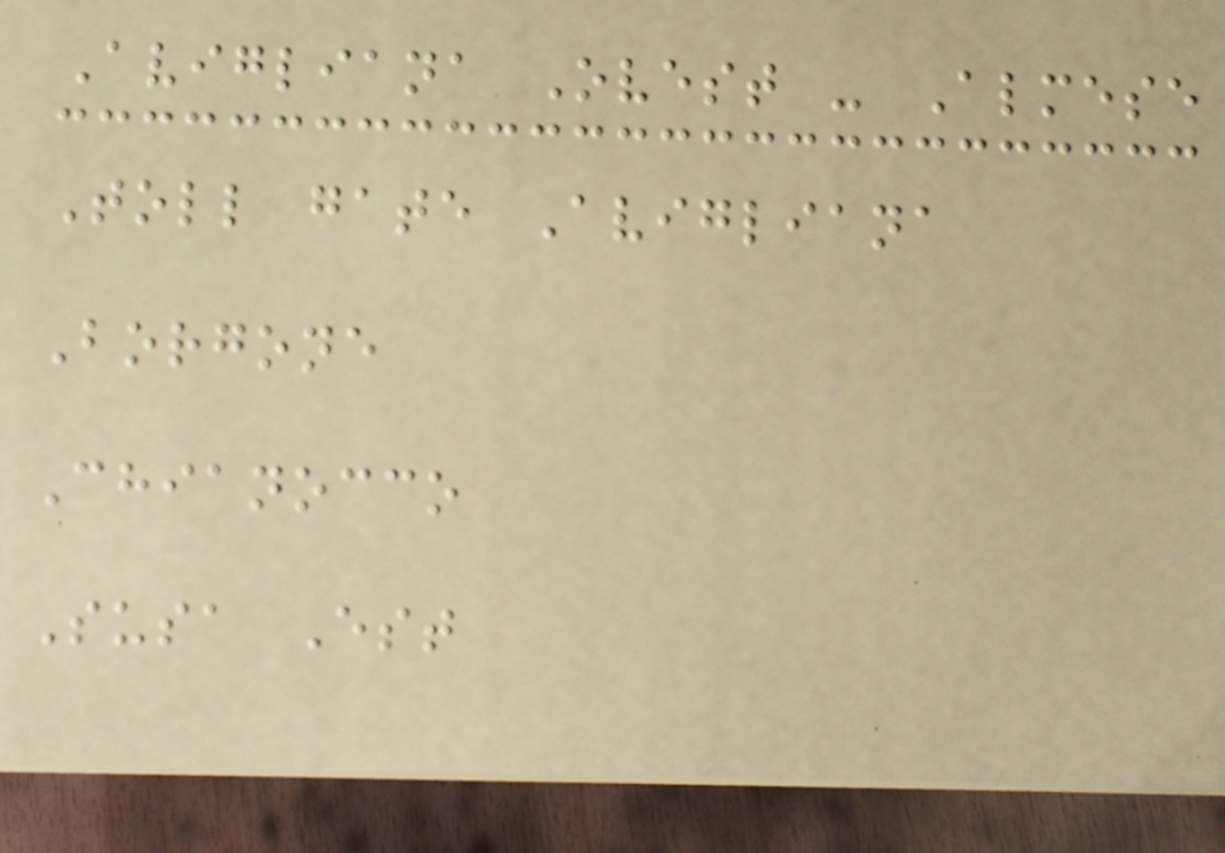Avigliana Ovest - Almese
Toll gate Avigliana
Borgone
Chianocco
Susa Est
